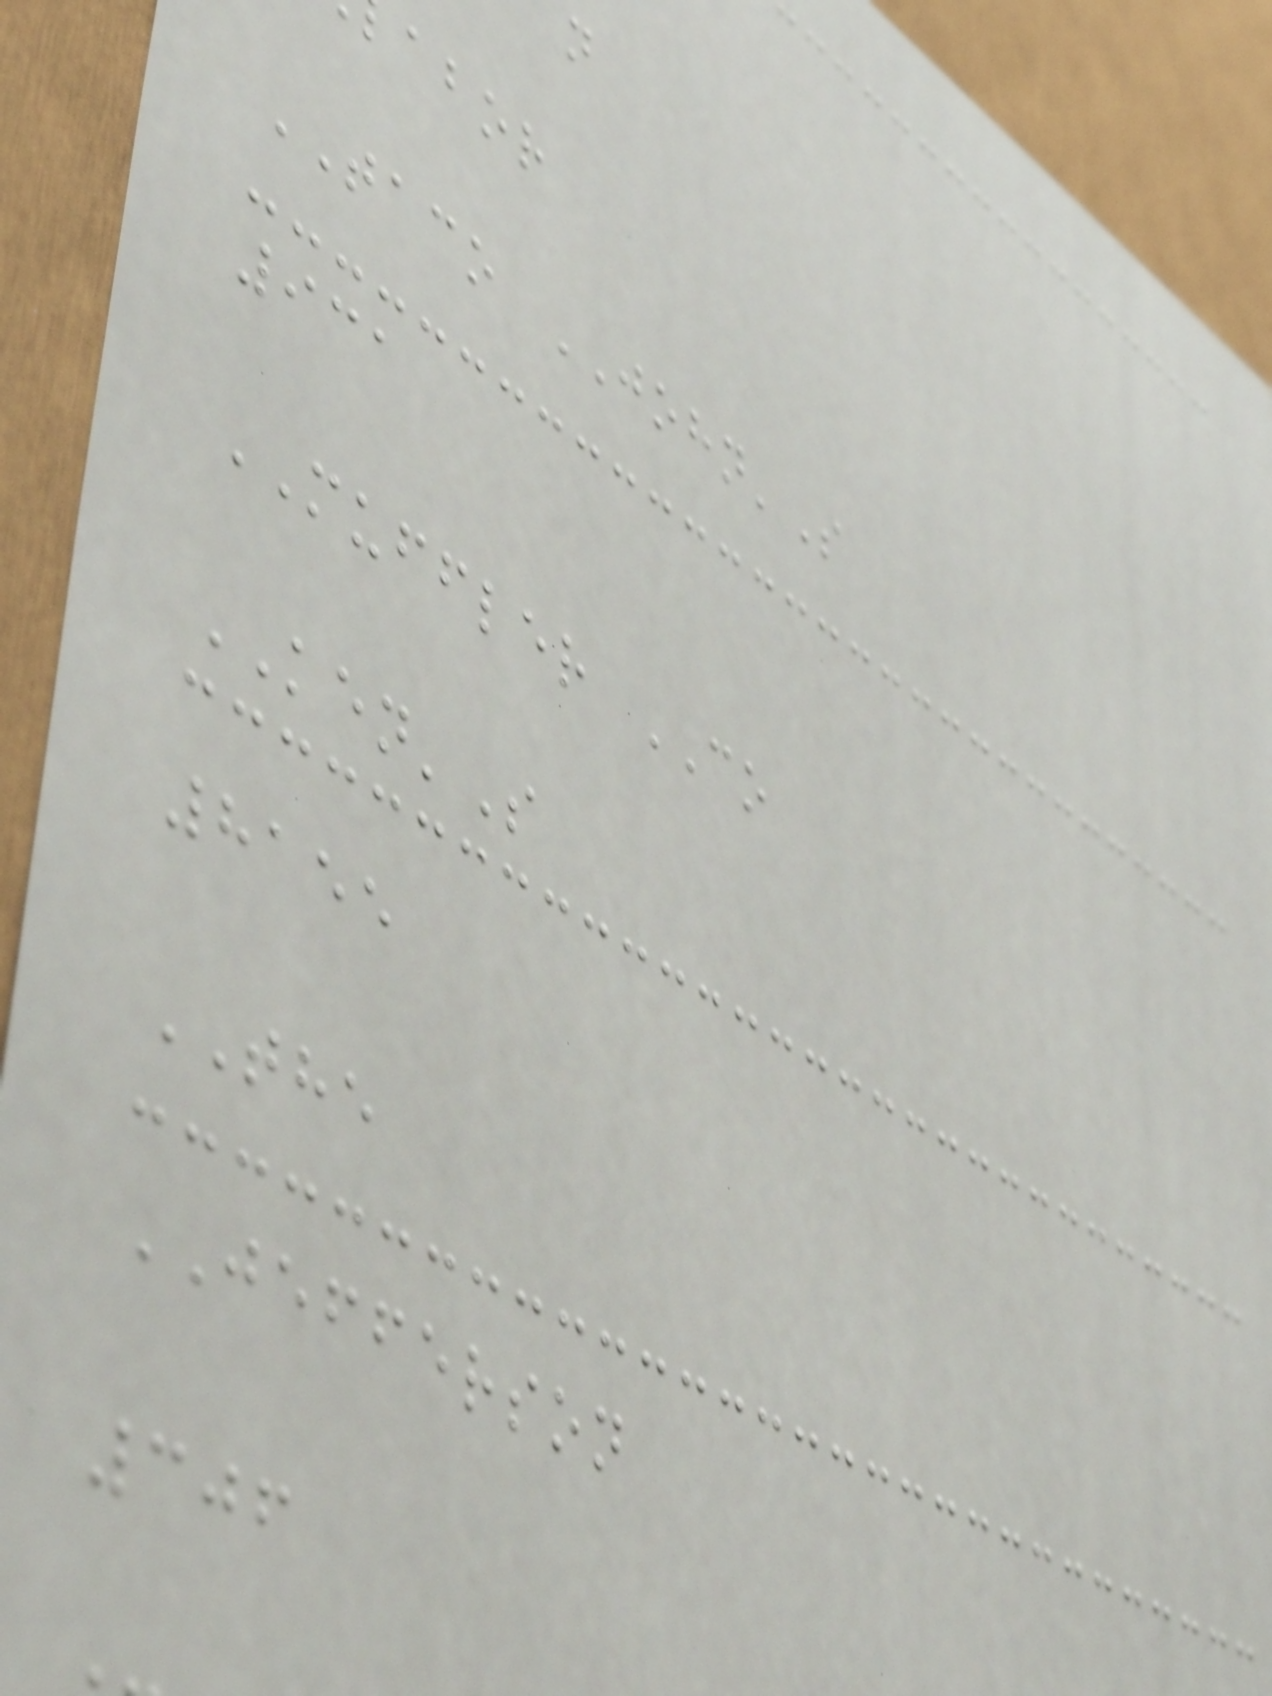abor
TACO JOHN'S
931
MUFFLER CO
KEN'S
8155
THE
JEFFERSON
306
